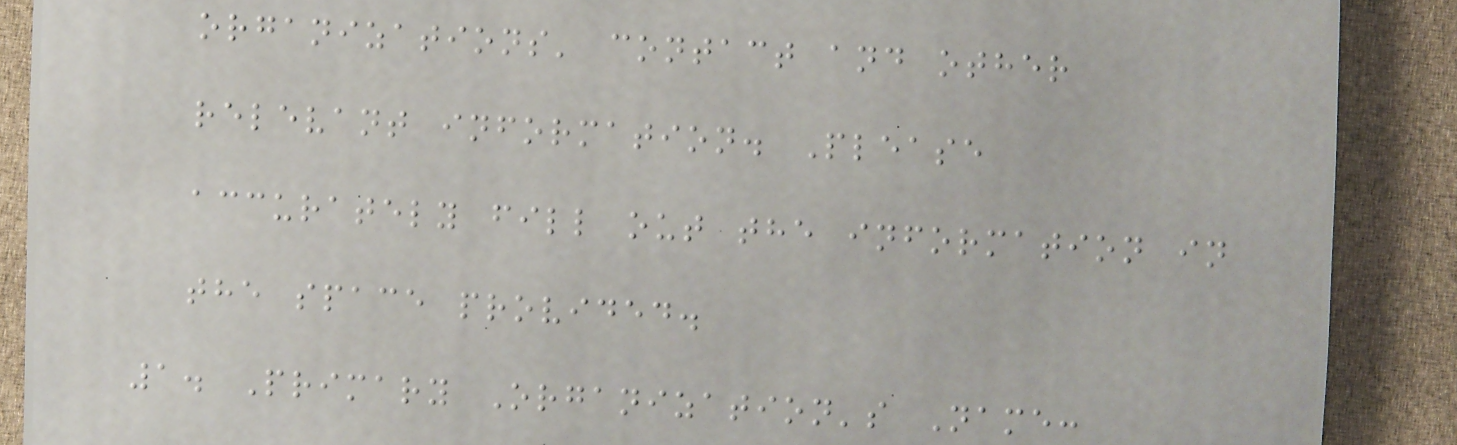organizations' contact and other
relevant information. Please
accurately fill out the information in
the space provided.
1. Primary Organization's Name:
